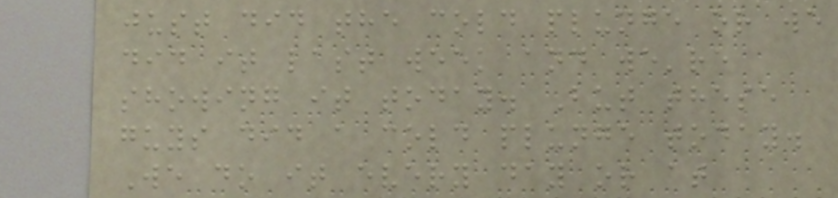just did the cold plunge or we
did it last week and we're
showing it today. But these
guys did a cold plunge today.
We do it every day or at
